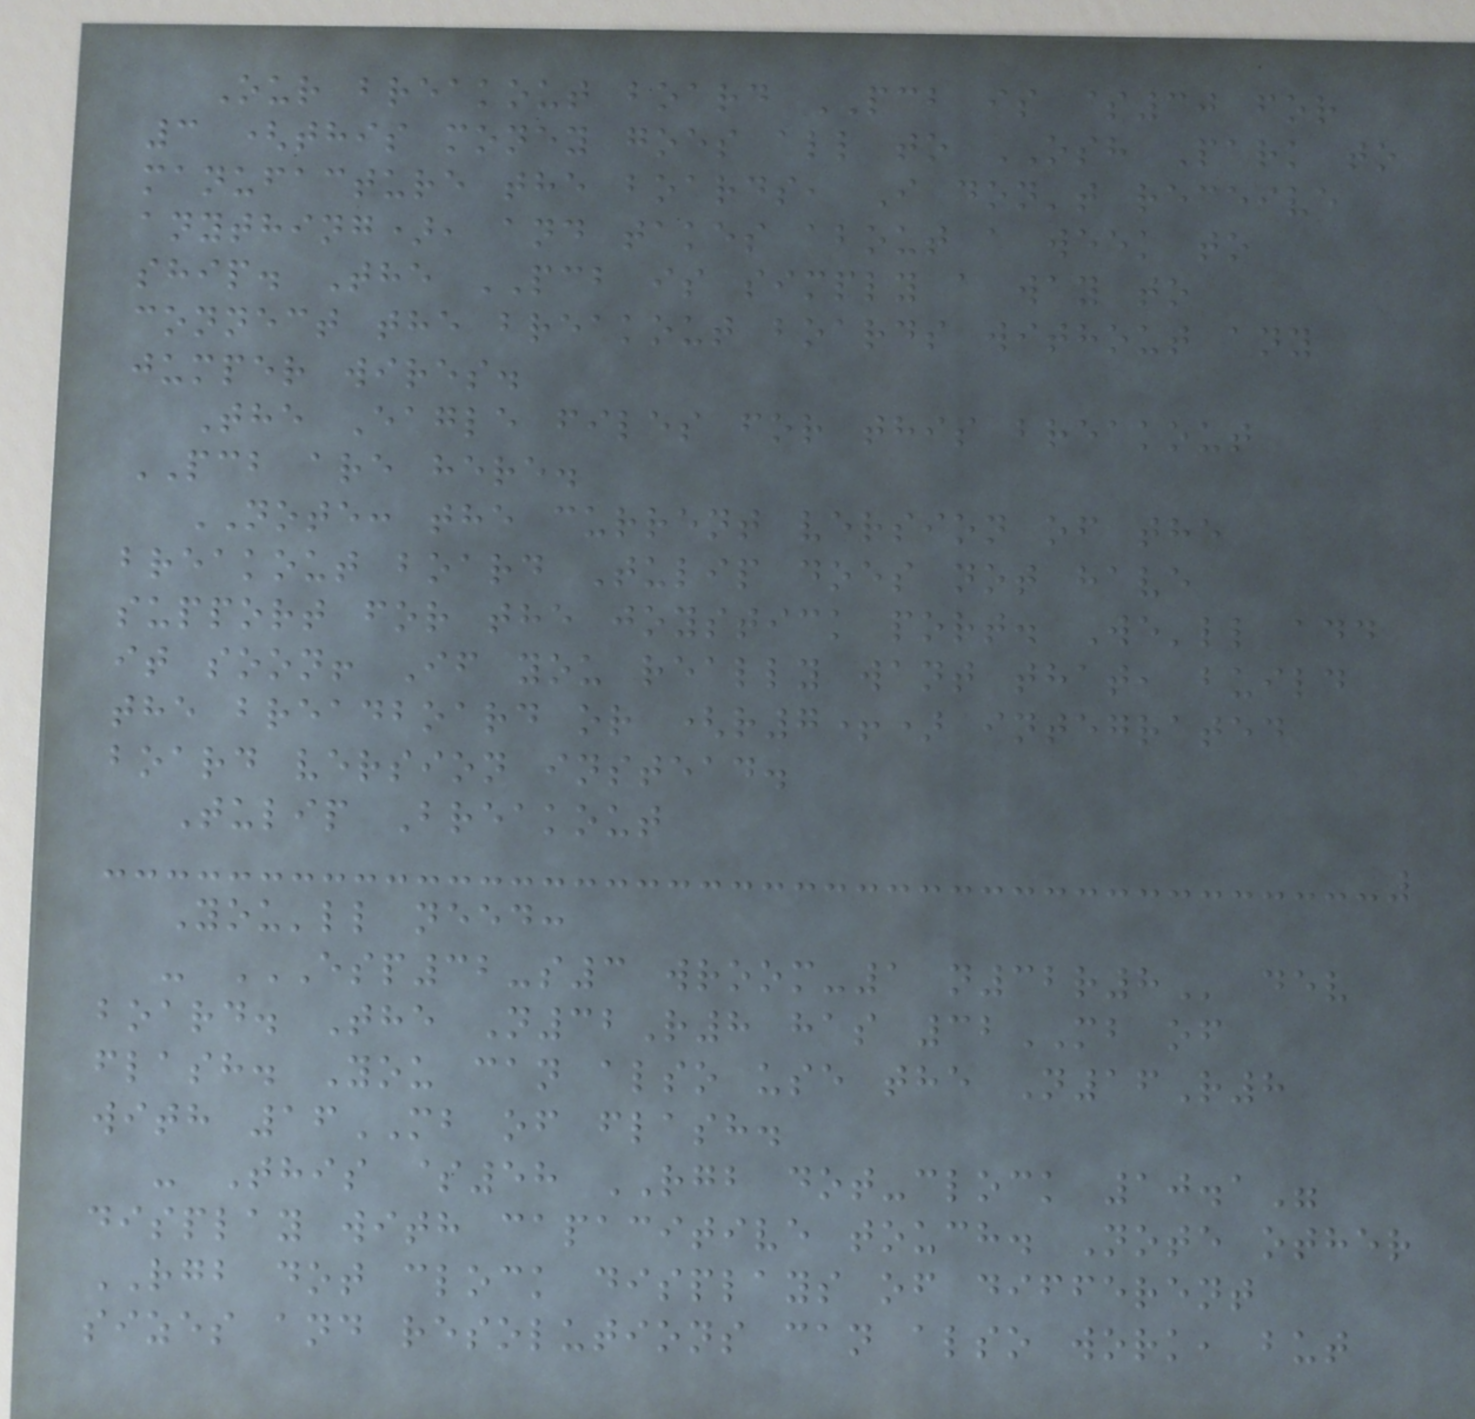Our breakout board PCB is $30 for
3 (this money goes all to OSH Park to
manufacture the boards, I don't receive
anything), and takes about a week to
ship. The PCB is simply a way to
connect the breakout boards without any
jumper wires.
The Eagle files for this breakout
PCB are here.
NOTE: the current version of the
breakout board Tulip does not have
support for the joystick port. We'll add
it soon! If you really want that, build
the breadboard or (r7+) integrated
board version instead.
Tulip Breakout
You'll need:
- ESP32-S3 WROOM-1 N32R8 dev
board. The N32R8 has 32MB of
flash. You can also use the N16R8
with 16MB of flash.
- This $58 RGB dot-clock 10.1"
display with capacitive touch. Note other
RGB dot clock displays of different
sizes and resolutions can also work, but
